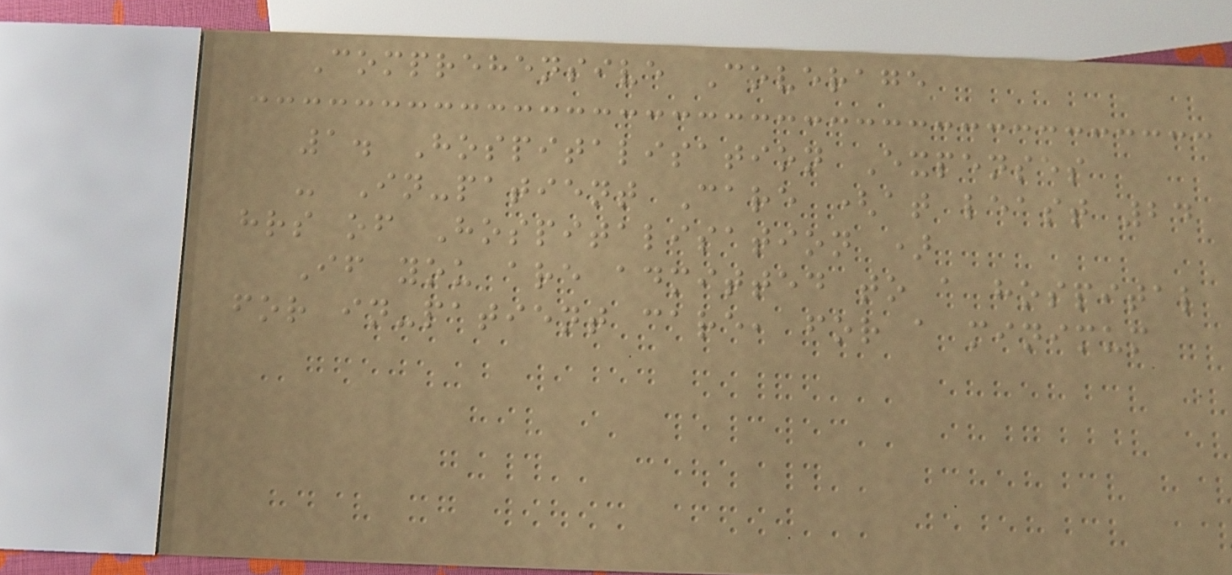Comprehensive Coverage
1. Hospitalisation Expenses
- In-patient Care (at least 24
hrs of Hospitalisation )
If you are admitted to a hospital
for in-patient care, for a minimum
